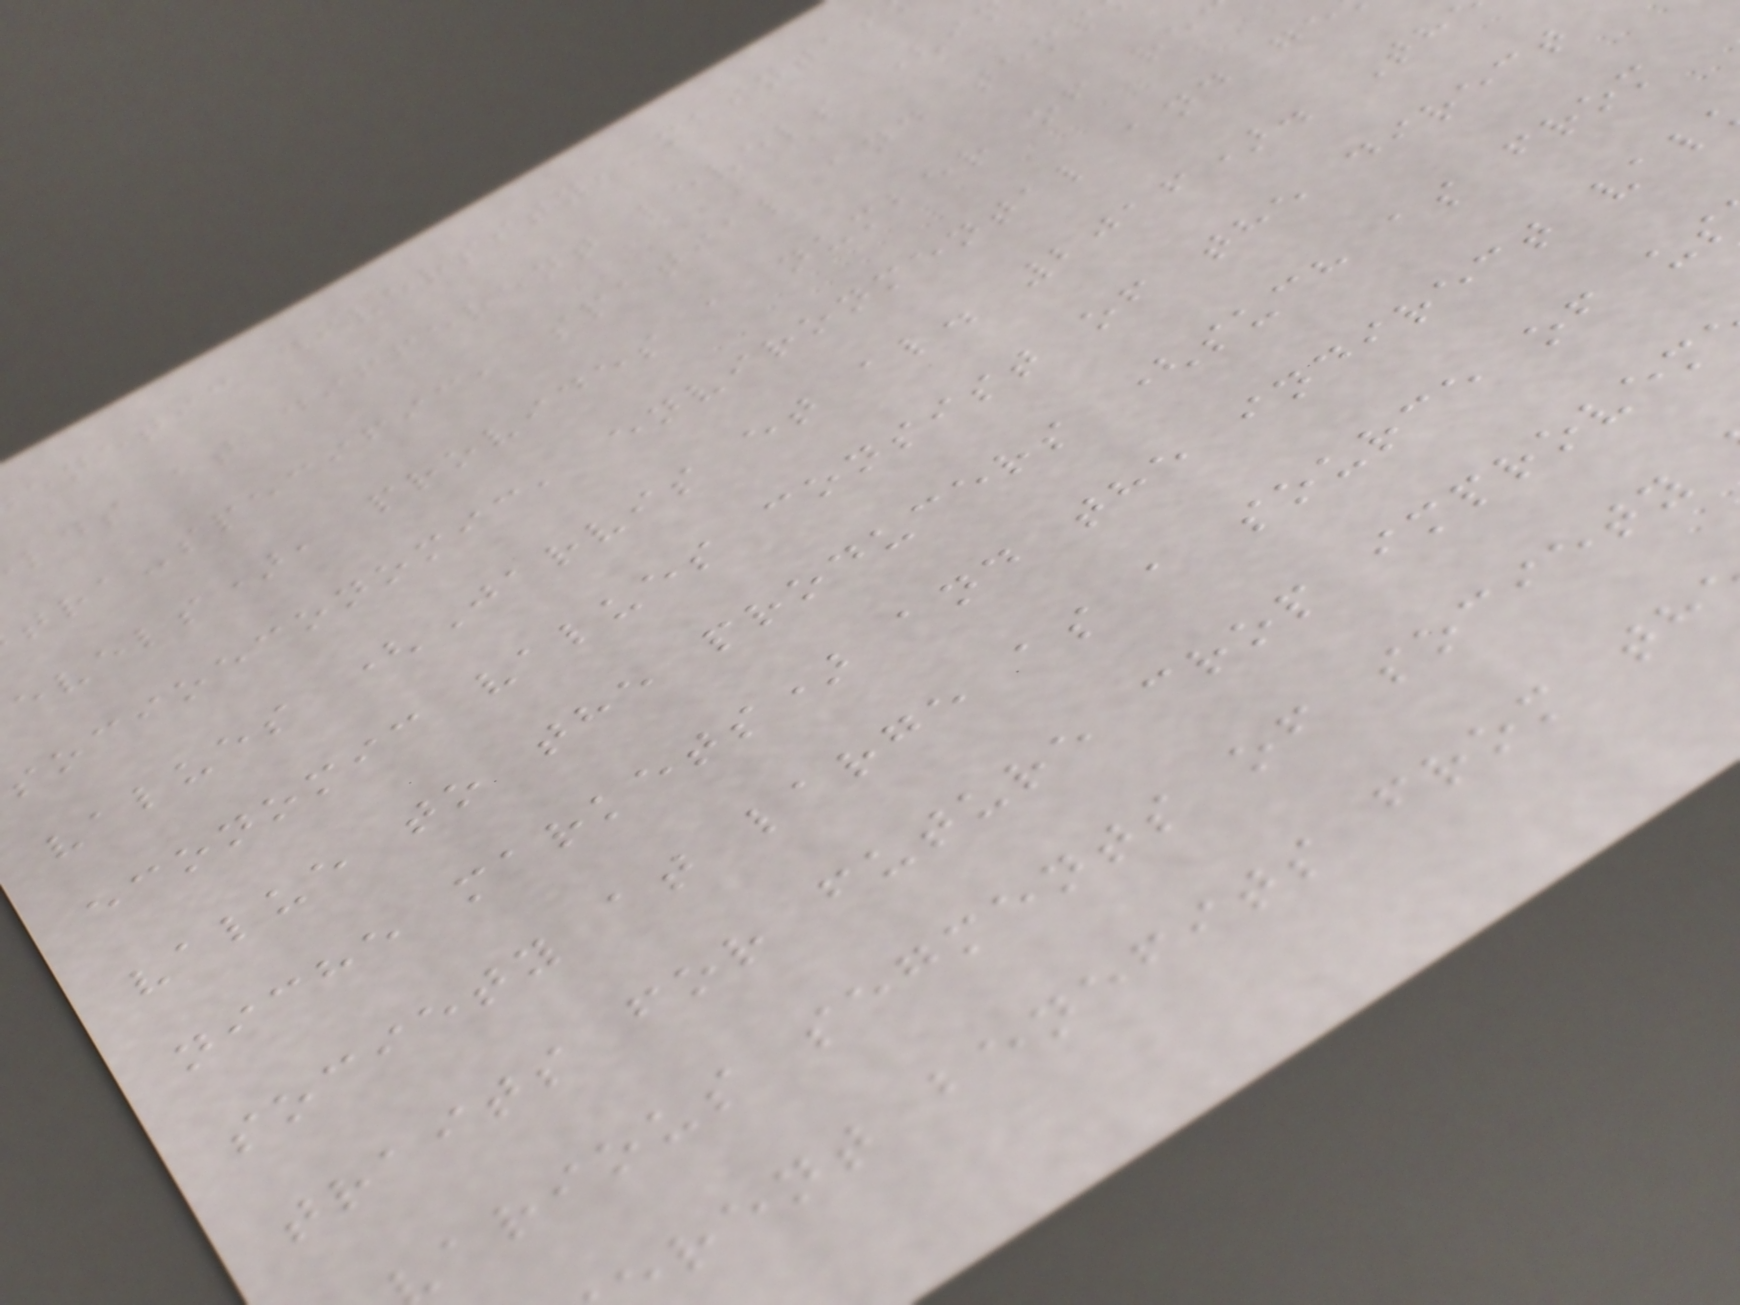enetic diversity, maintai
lds at different levels (i
tra-specific, spatial and temp
evels), provides a number of re
socioeconomic, environmental and ge
values (Jarvis et al. 2016). Th
economic values consist of the direct
value to the producers (such as from
niche markets) and the indirect val
society at large as a source of us
traits for future crop improvem
arious segments of society
rent benefits from th
